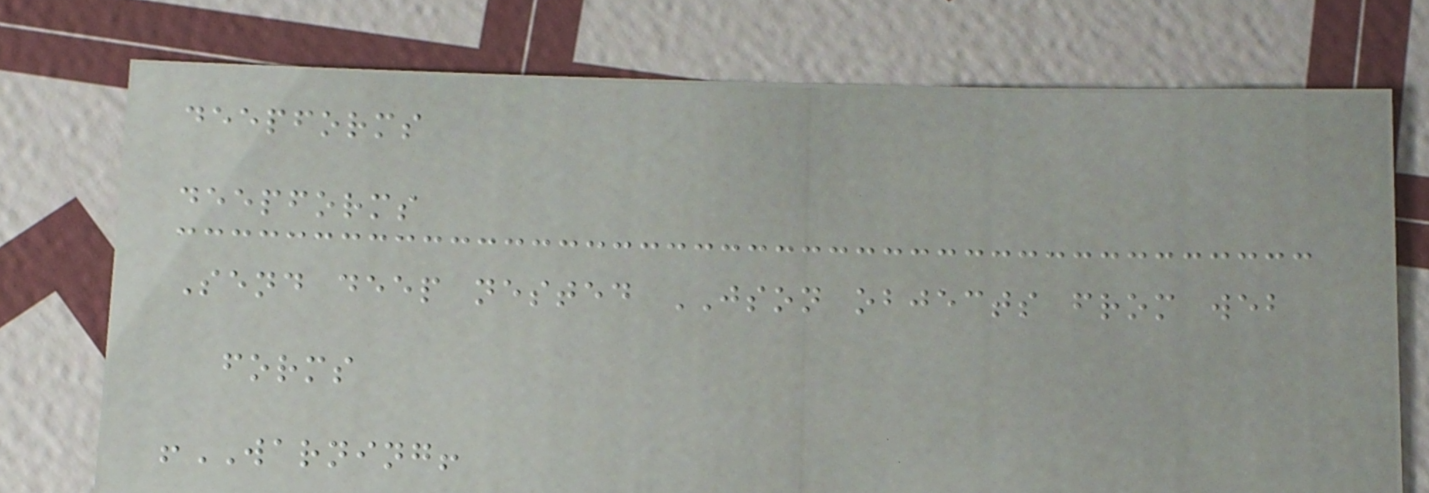deepforms
deepforms
Send deep nested JSON objects from web
forms
!WARNING!
